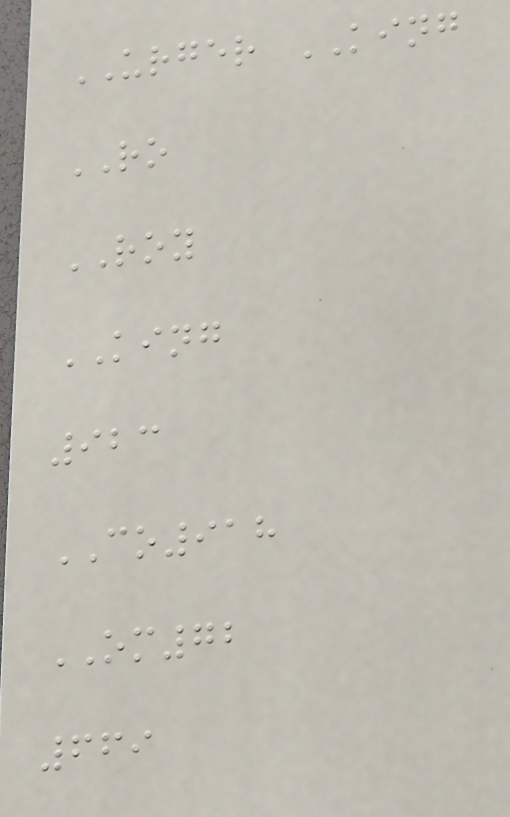URGER KING
RO
ROY
KING
923
CO918
OM72
669
